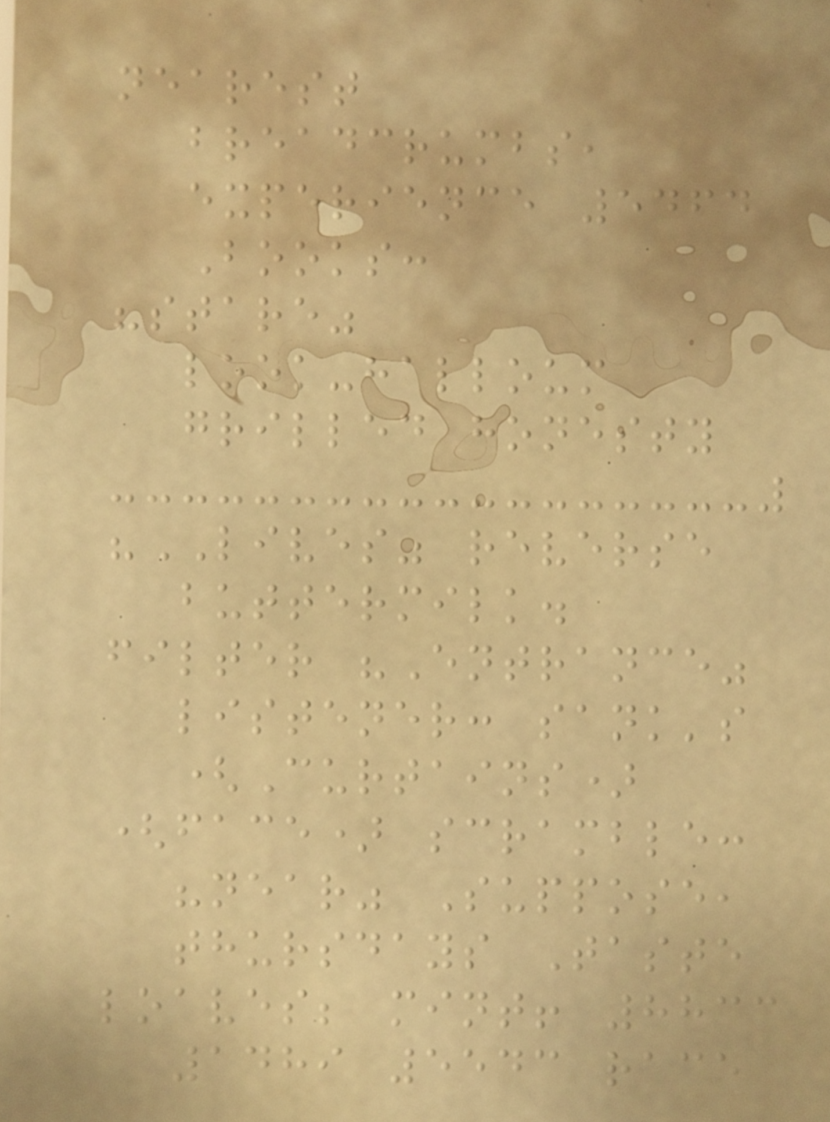nearest
breadcrumbs,
experience 5464
Books:
"stare"
look-halloum
grilled honesty
"LIVES" reverse
buttermilk.
filter "Entrance"
listener: sank's
(Curtains)
(face) scramble:
"near" Suppose,
thursdays Taste
loaves; mint! 8833
1489 5543 race
